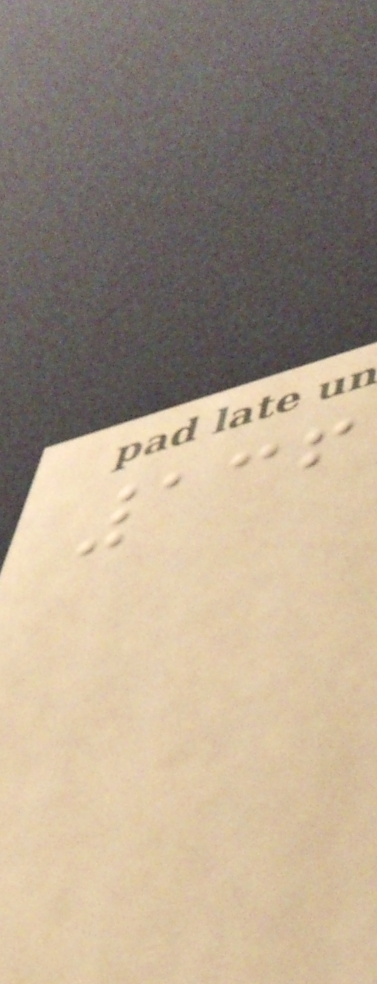136
